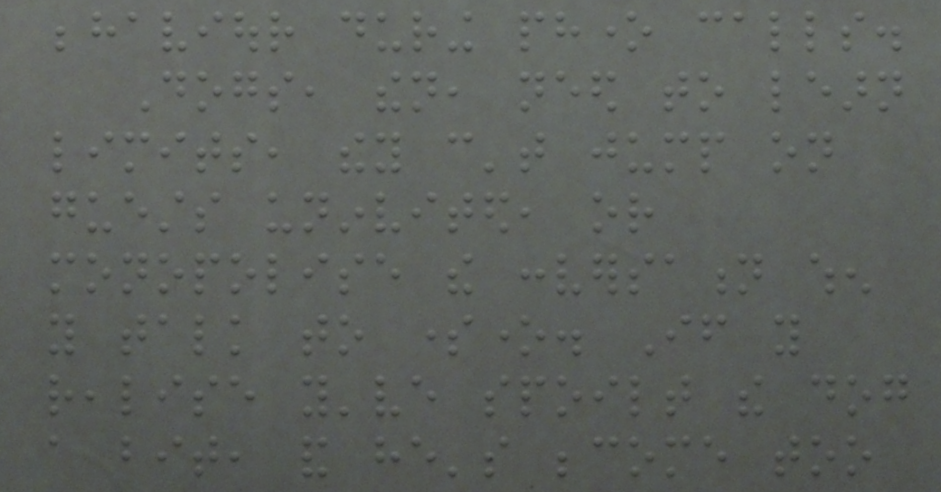behaviour during phone calls.
Dogs, then, need to learn
limits, they can't jump on
guests uninvited, or
monopolise the conversation when
you talk to someone. If you
realise you've spoilt the dog
a bit, and he's become too
